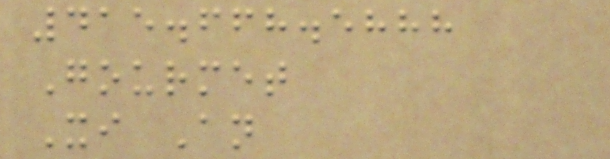415.668.5888
Gourmet
Xi An
